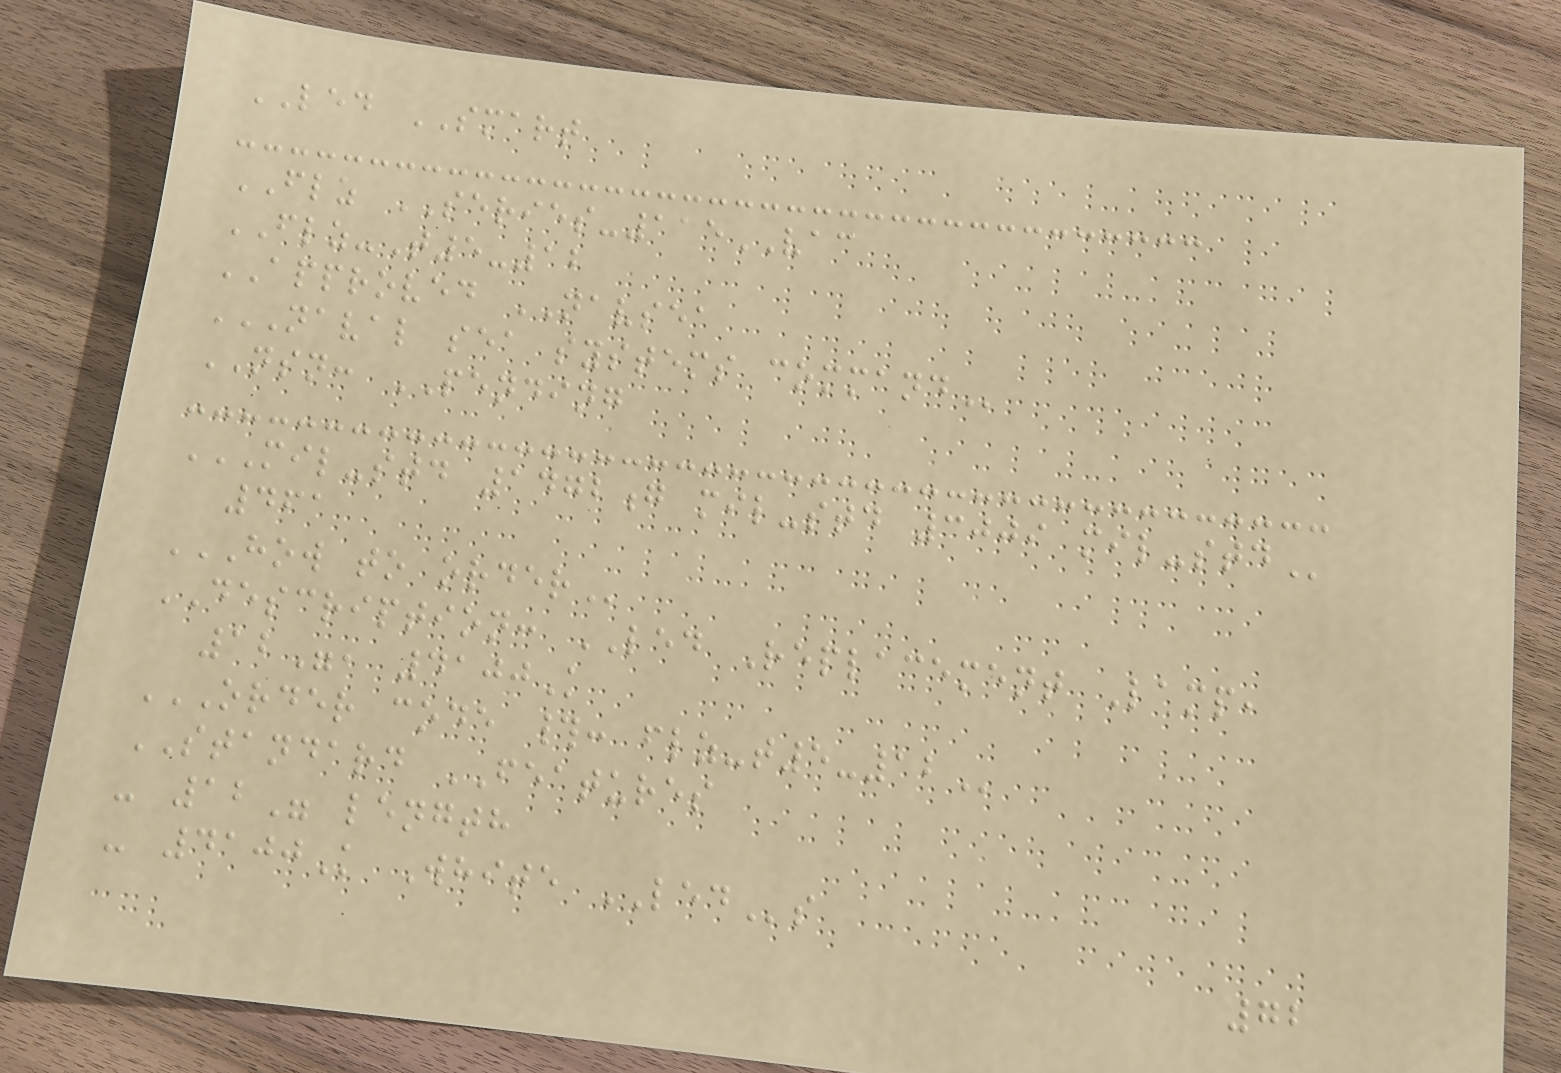LED SMART
FLZ SERIES-115VAC
FLZ-T5-12
APPROVED NAVSEA
NAVAL SEA SYSTEMS COMMAND
NSN: PENDING
MIL-STD 1472G MIL-STD 3009 MIL-STD
461
HOW TO ORDER
DESCRIPTION: LED Replacement Lamp,
12", 4100K
ORDER CODE #: FLZ-T5-12
STANDARD FEATURES
- 12" length
- 4100K White LEDs
72
